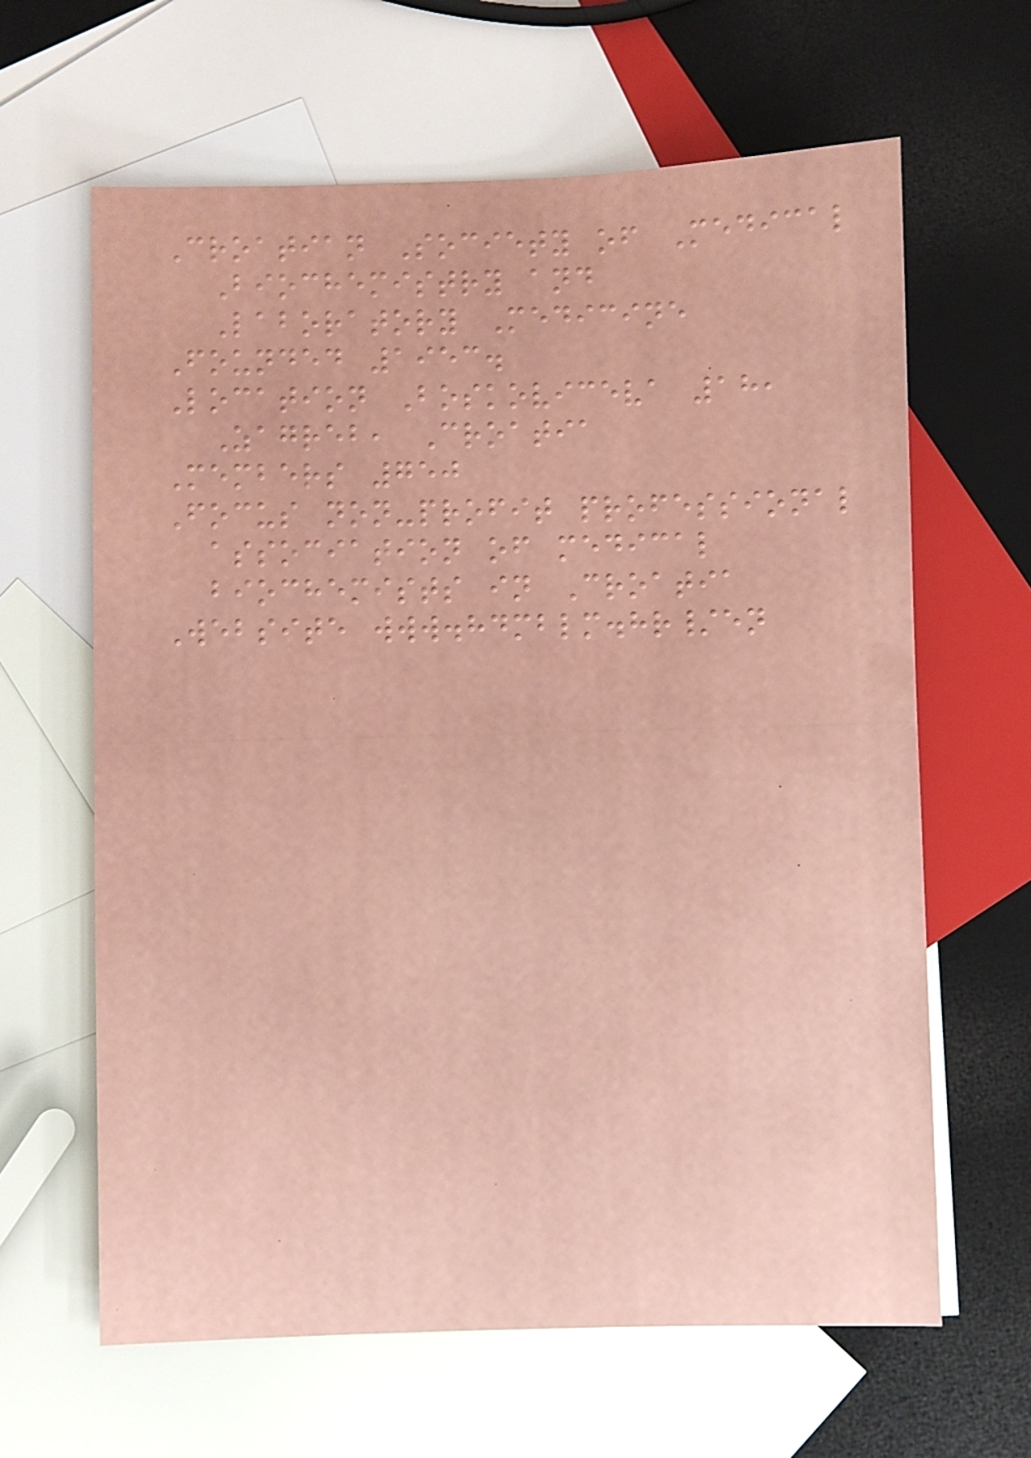Croatian Society of Medical
Biochemistry and
Laboratory Medicine
Founded 1953.
Location Boskoviceva 18,
Zagreb, Croatia
Members 750
Focus non-profit professional
association of medical
biochemists in Croatia
Website www.hdmblm.hr/en
